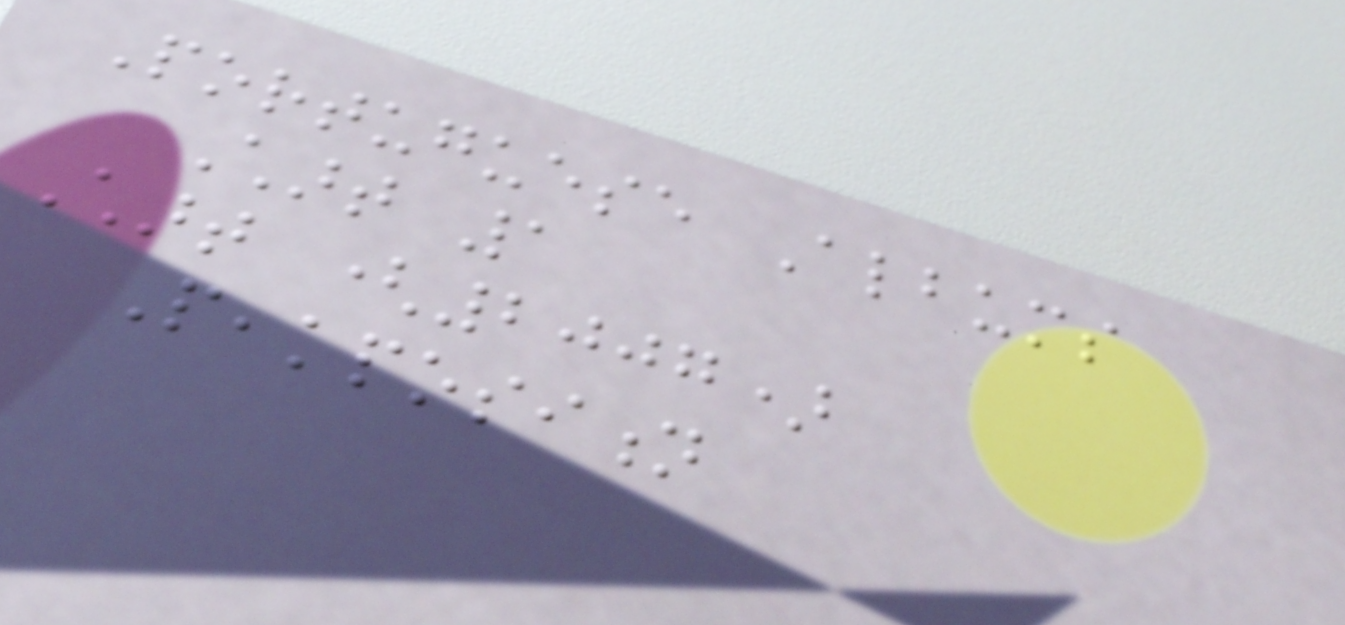Portuguese Albums
Chart 1
Chart (2007)
Peakposition
